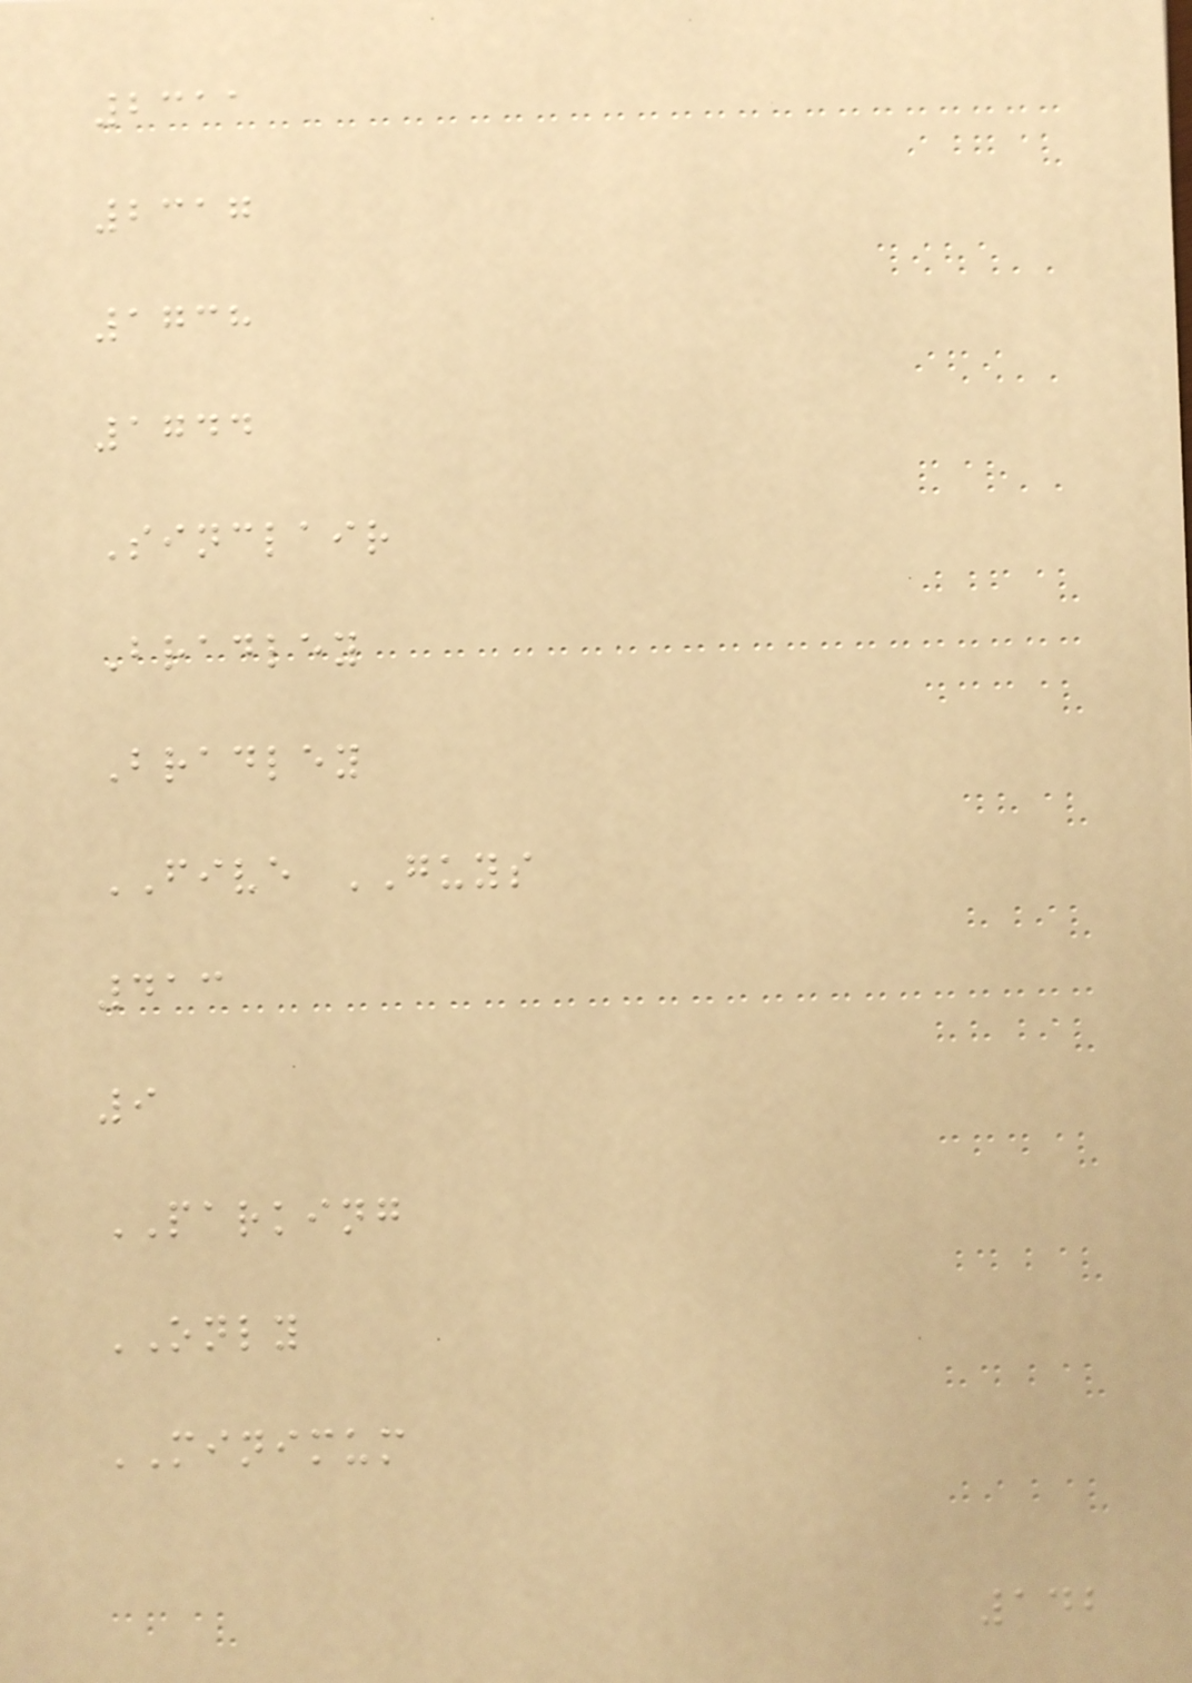2311
2317
1738
1744
Sinclair
Bradley
Bradley
FIVE GUYS
413
9
PARKING
ONLY
MINIMUM
142
